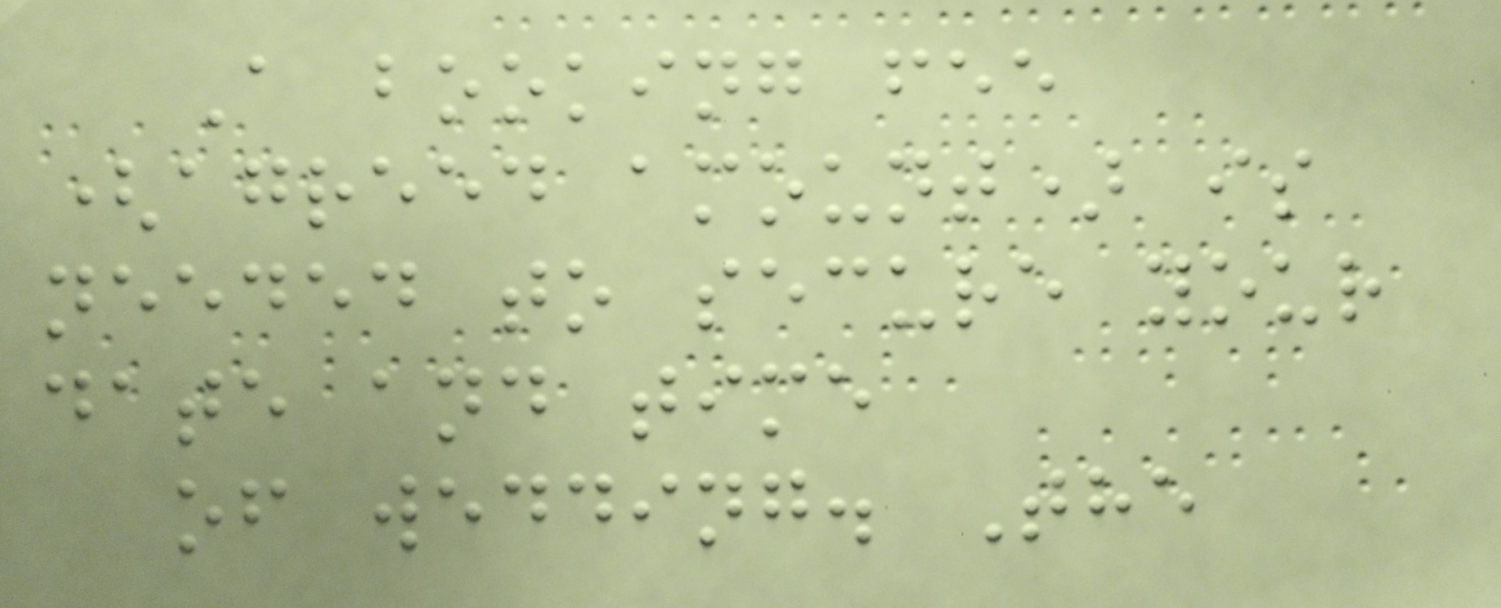A booking fee
(agreed amount) is
needed to secure your
date and time
of wedding. The
